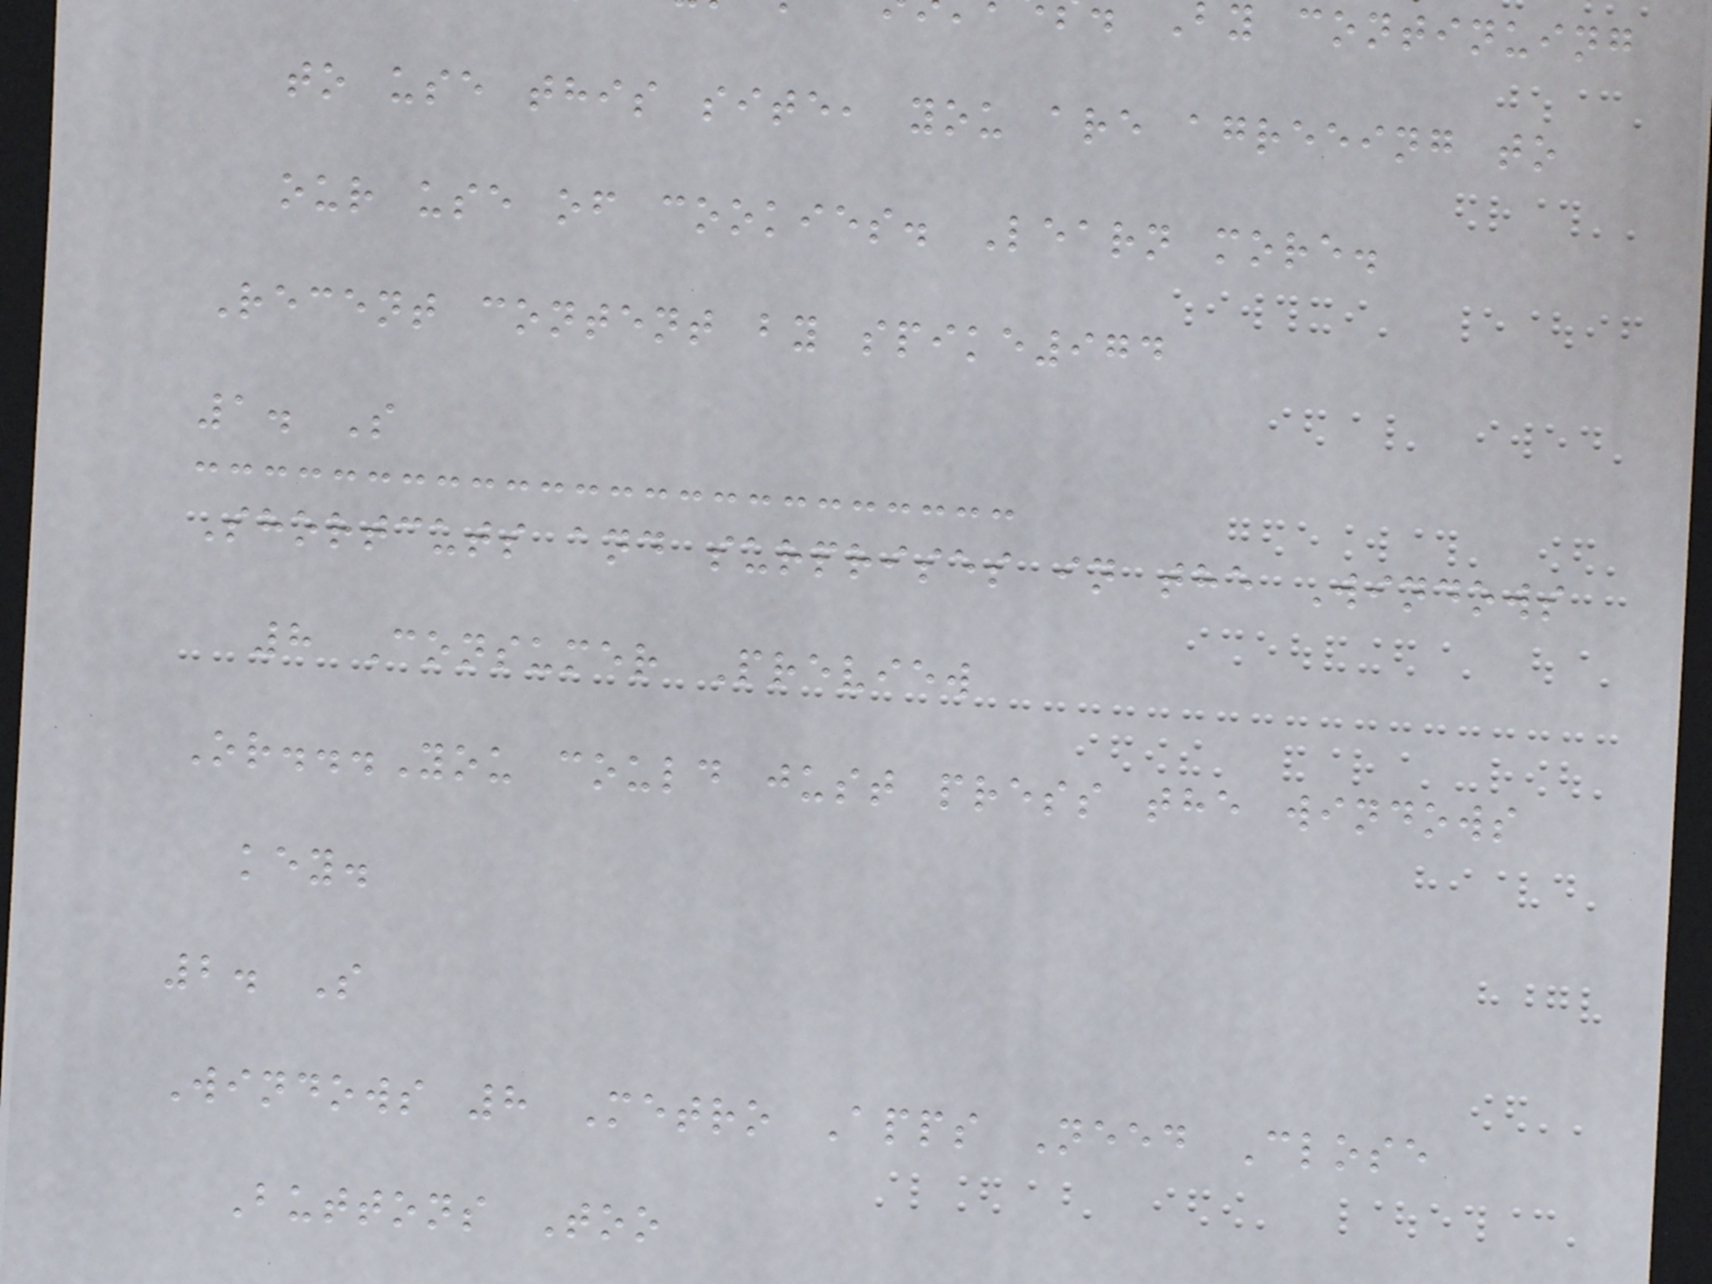by continuing
to use this site, you are agreeing to
our use of cookies. Learn more.
Recent content by spike974
1. S
Shortcuts and surprises in the Windows
8 Consumer Preview
Or...You could just press the windows
key.
2. S
Windows 8 Metro Apps Need Close
Buttons Too
